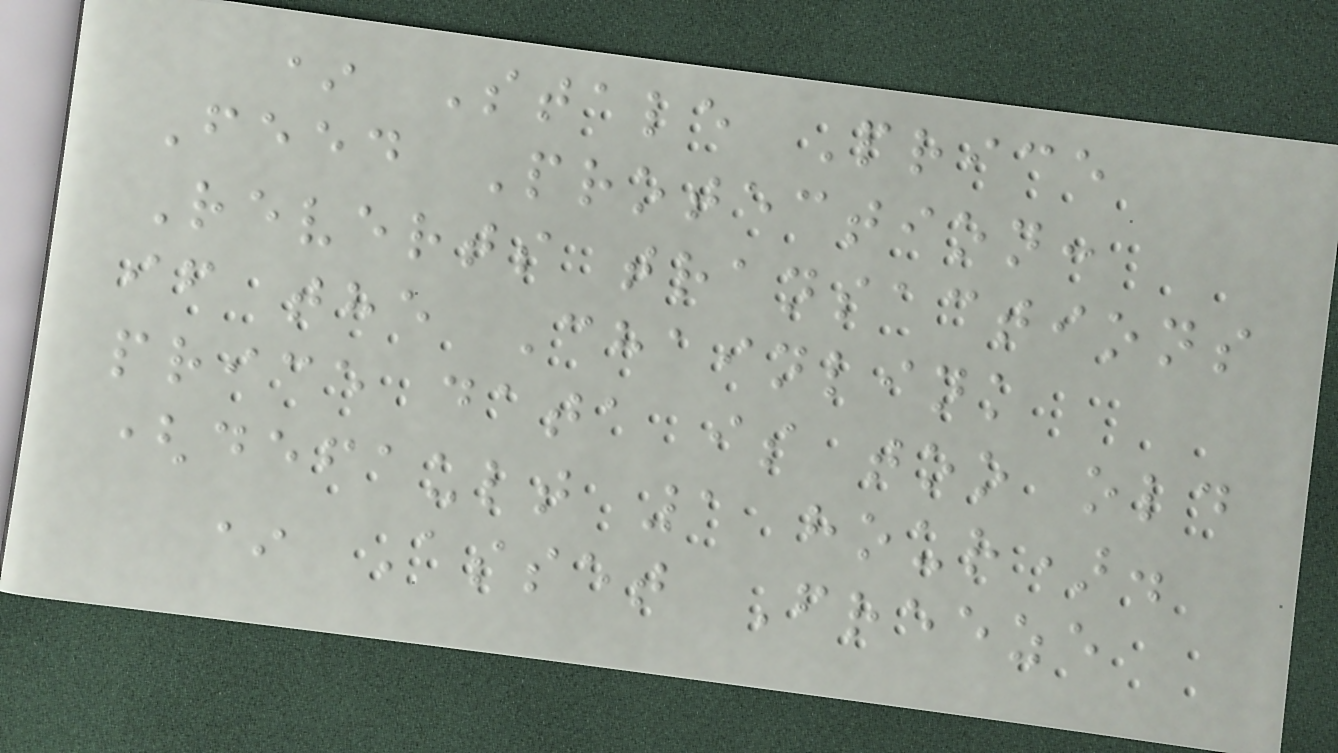* Stale Price
Feed Protection:
Reverts transactions
if the Chainlink
price data is too old
(default 1 hour).
* Asset Freeze
